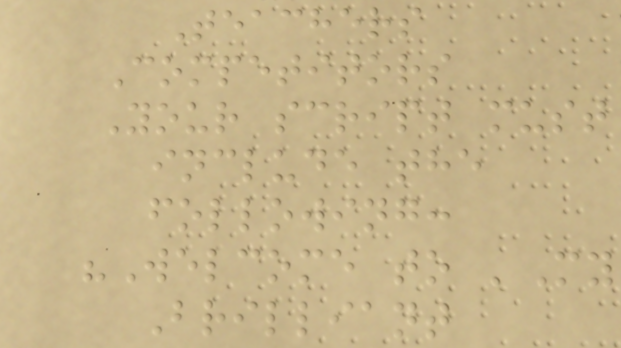Teachers
Competitors
Your script must
include the
following:
"Welcome to 'My
Brilliant
